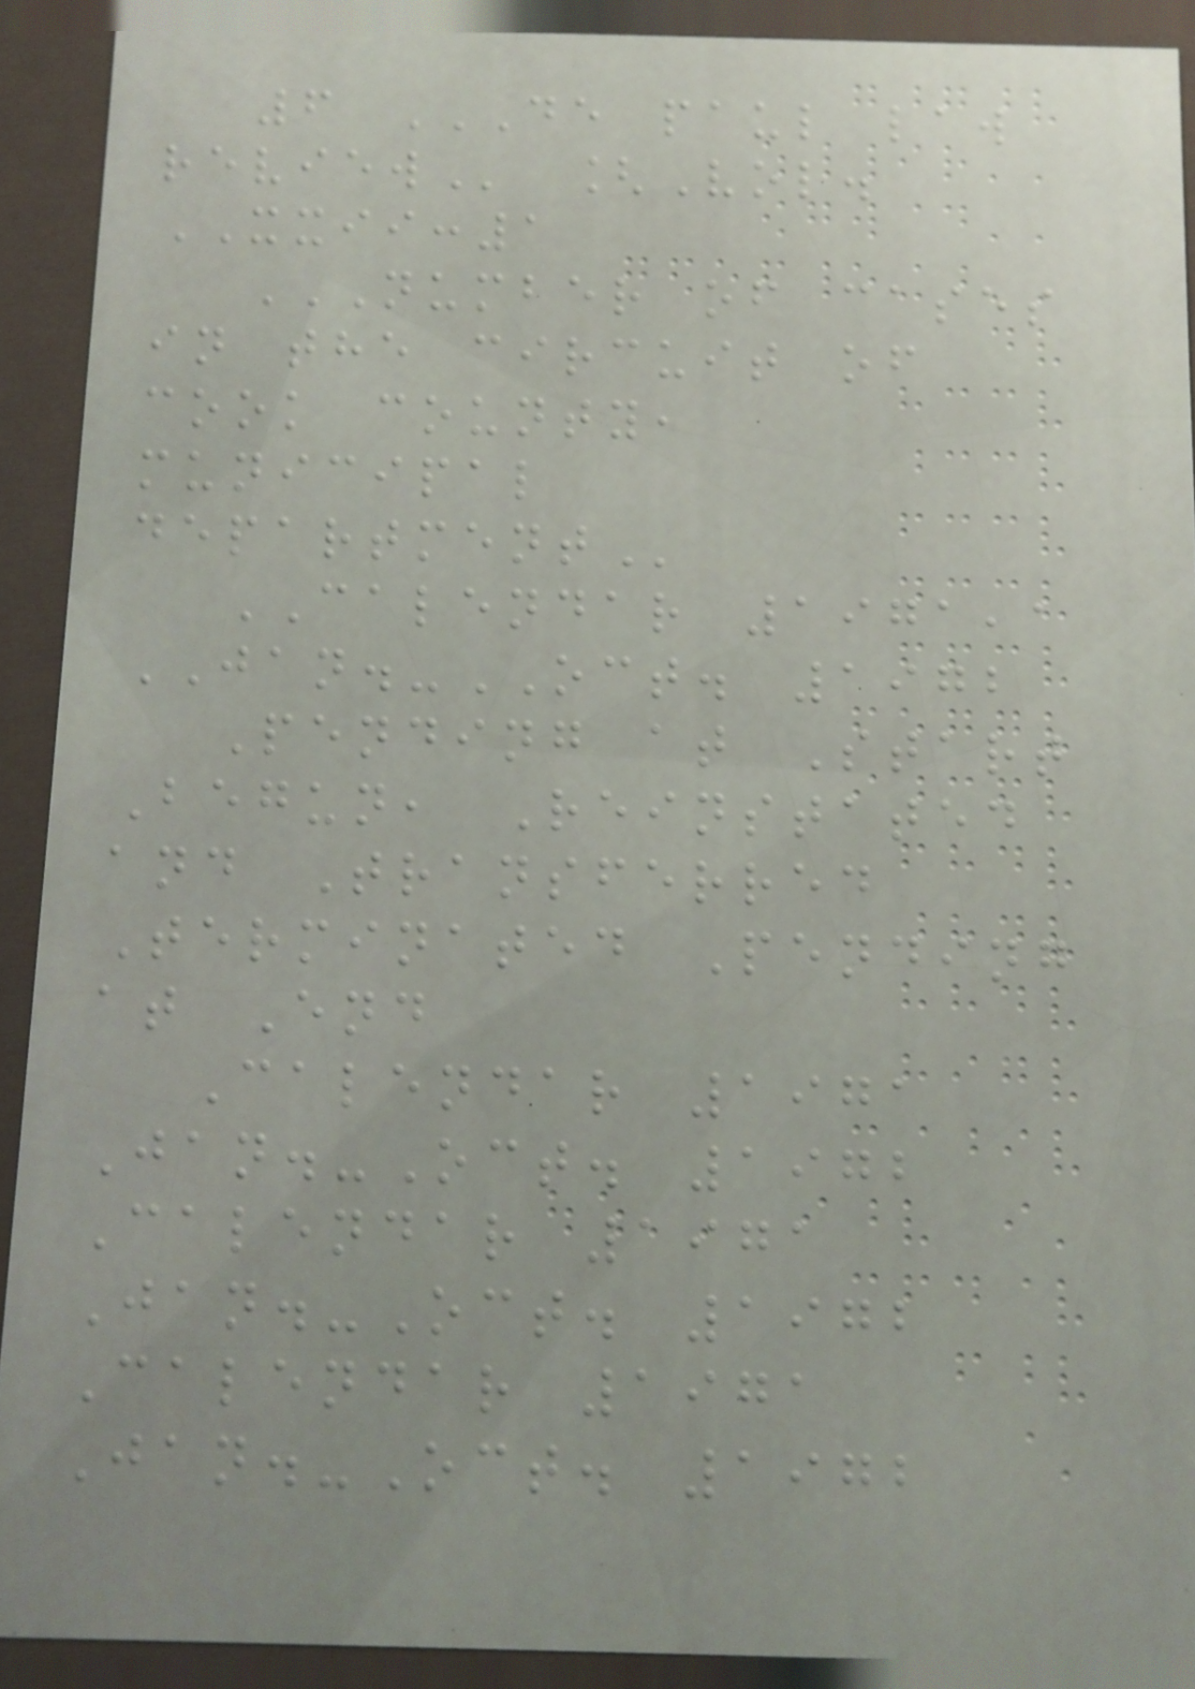6 DE PAUL LAW
REVIEW [Vol.
XXII:1
NUMBER OF CASES
IN THE CIRCUIT OF
COOK COUNTY,
MUNICIPAL
DEPARTMENT
CALENDAR 1971,1
JAN.-OCT. 1972
Pending at Start
Begun, Reinstated
and Transferred
Terminated Pending
at End
Calendar 1971
Jan.-Oct. 1972
Calendar 1971
Jan.-Oct. 1972
Calendar 1971
Jan.-Oct. 1972
